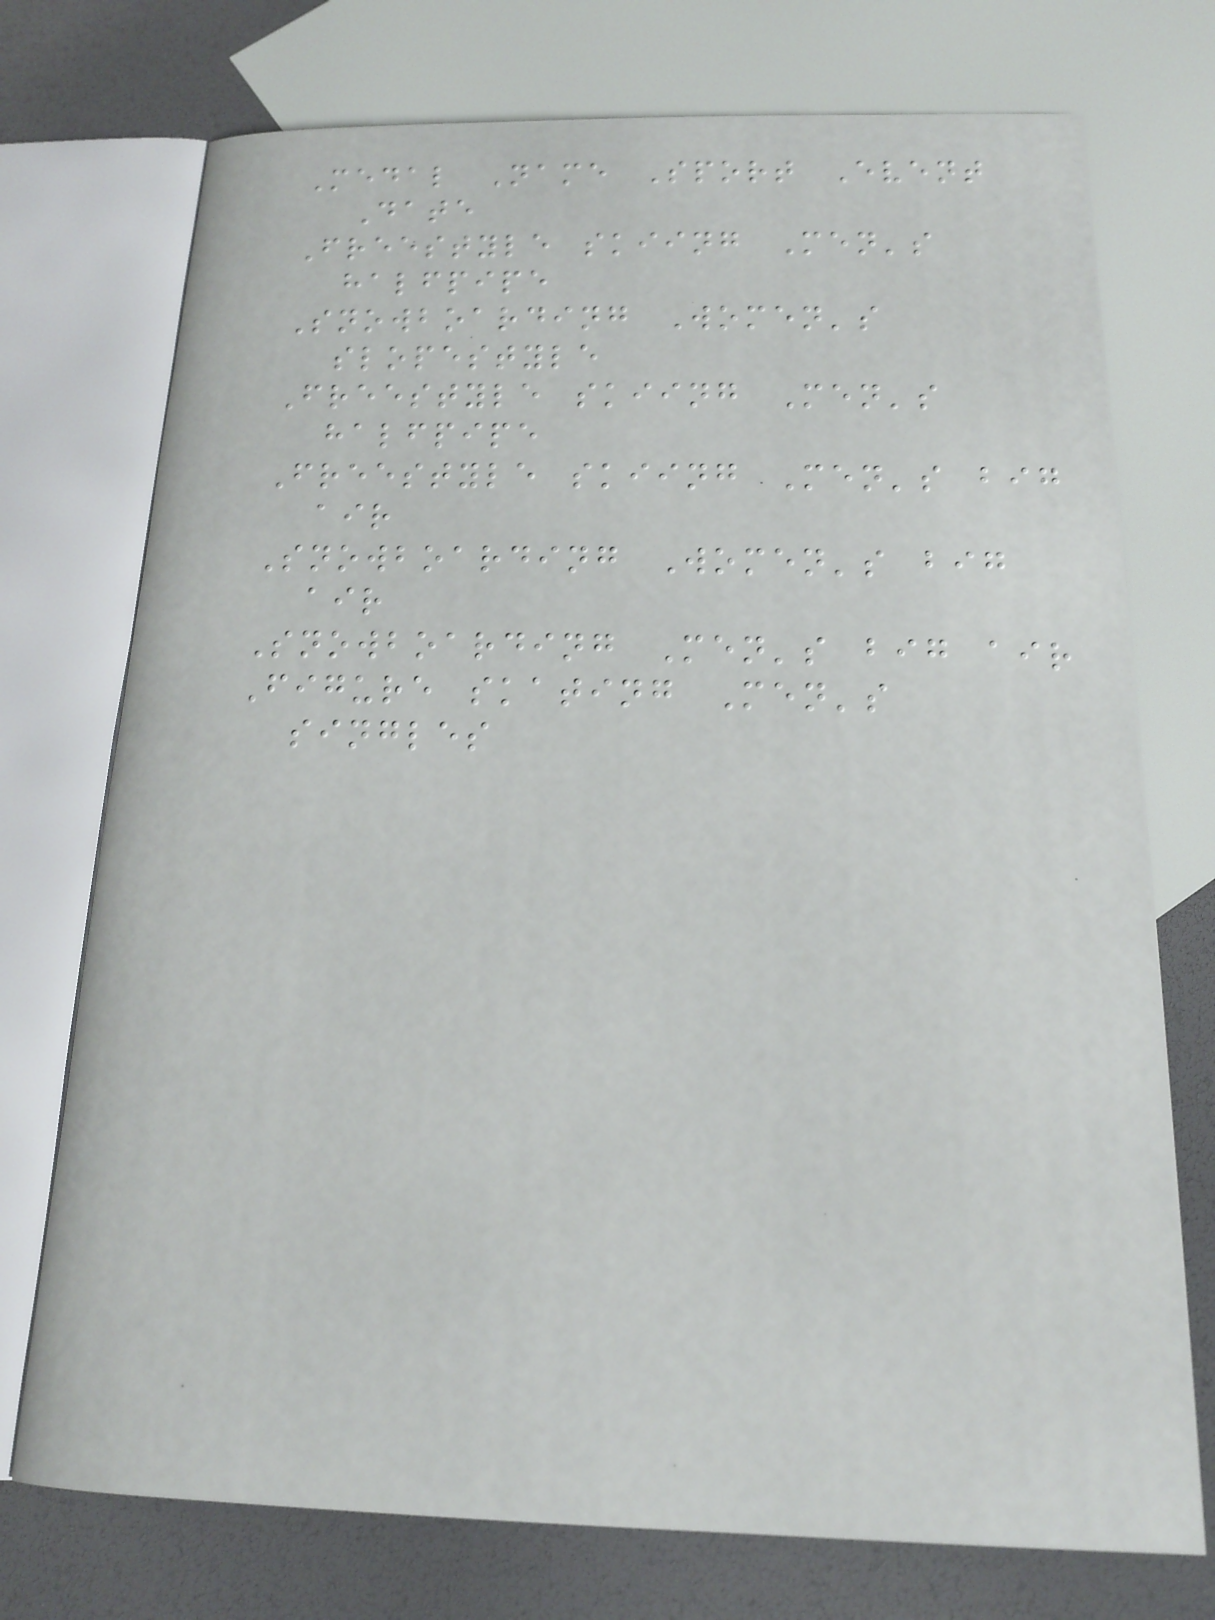Medal Name Sport Event
Date
Freestyle skiing Men's
halfpipe
Snowboarding Women's
slopestyle
Freestyle skiing Men's
halfpipe
Freestyle skiing Men's big
air
Snowboarding Women's big
air
Snowboarding Men's big air
Figure skating Men's
singles
